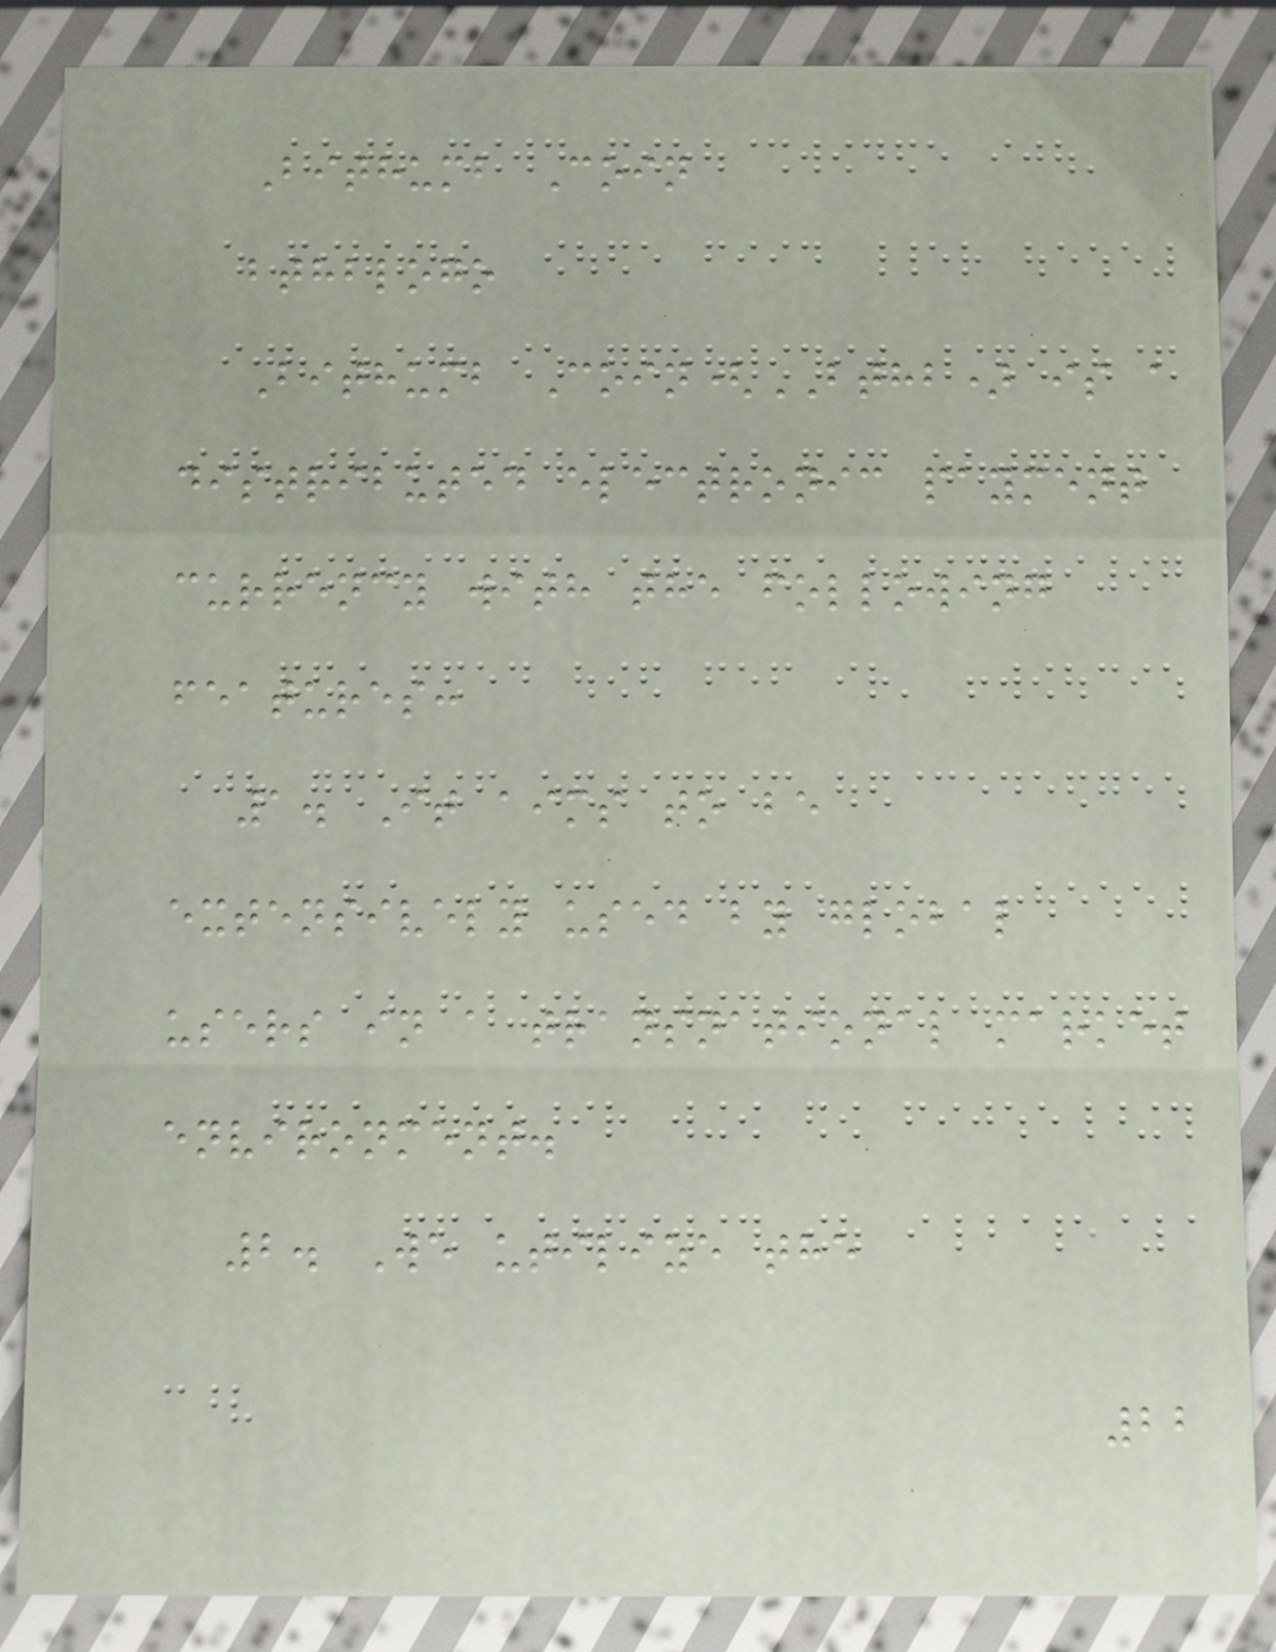Bithumb Coin
bthblogo
Bithumb Coin(BTHB) is a
distributed electronic payment
currency with the following
features:
1. It aims to be
extensively used by global
users in a transnational market
environment.
2. We utilize the
22
